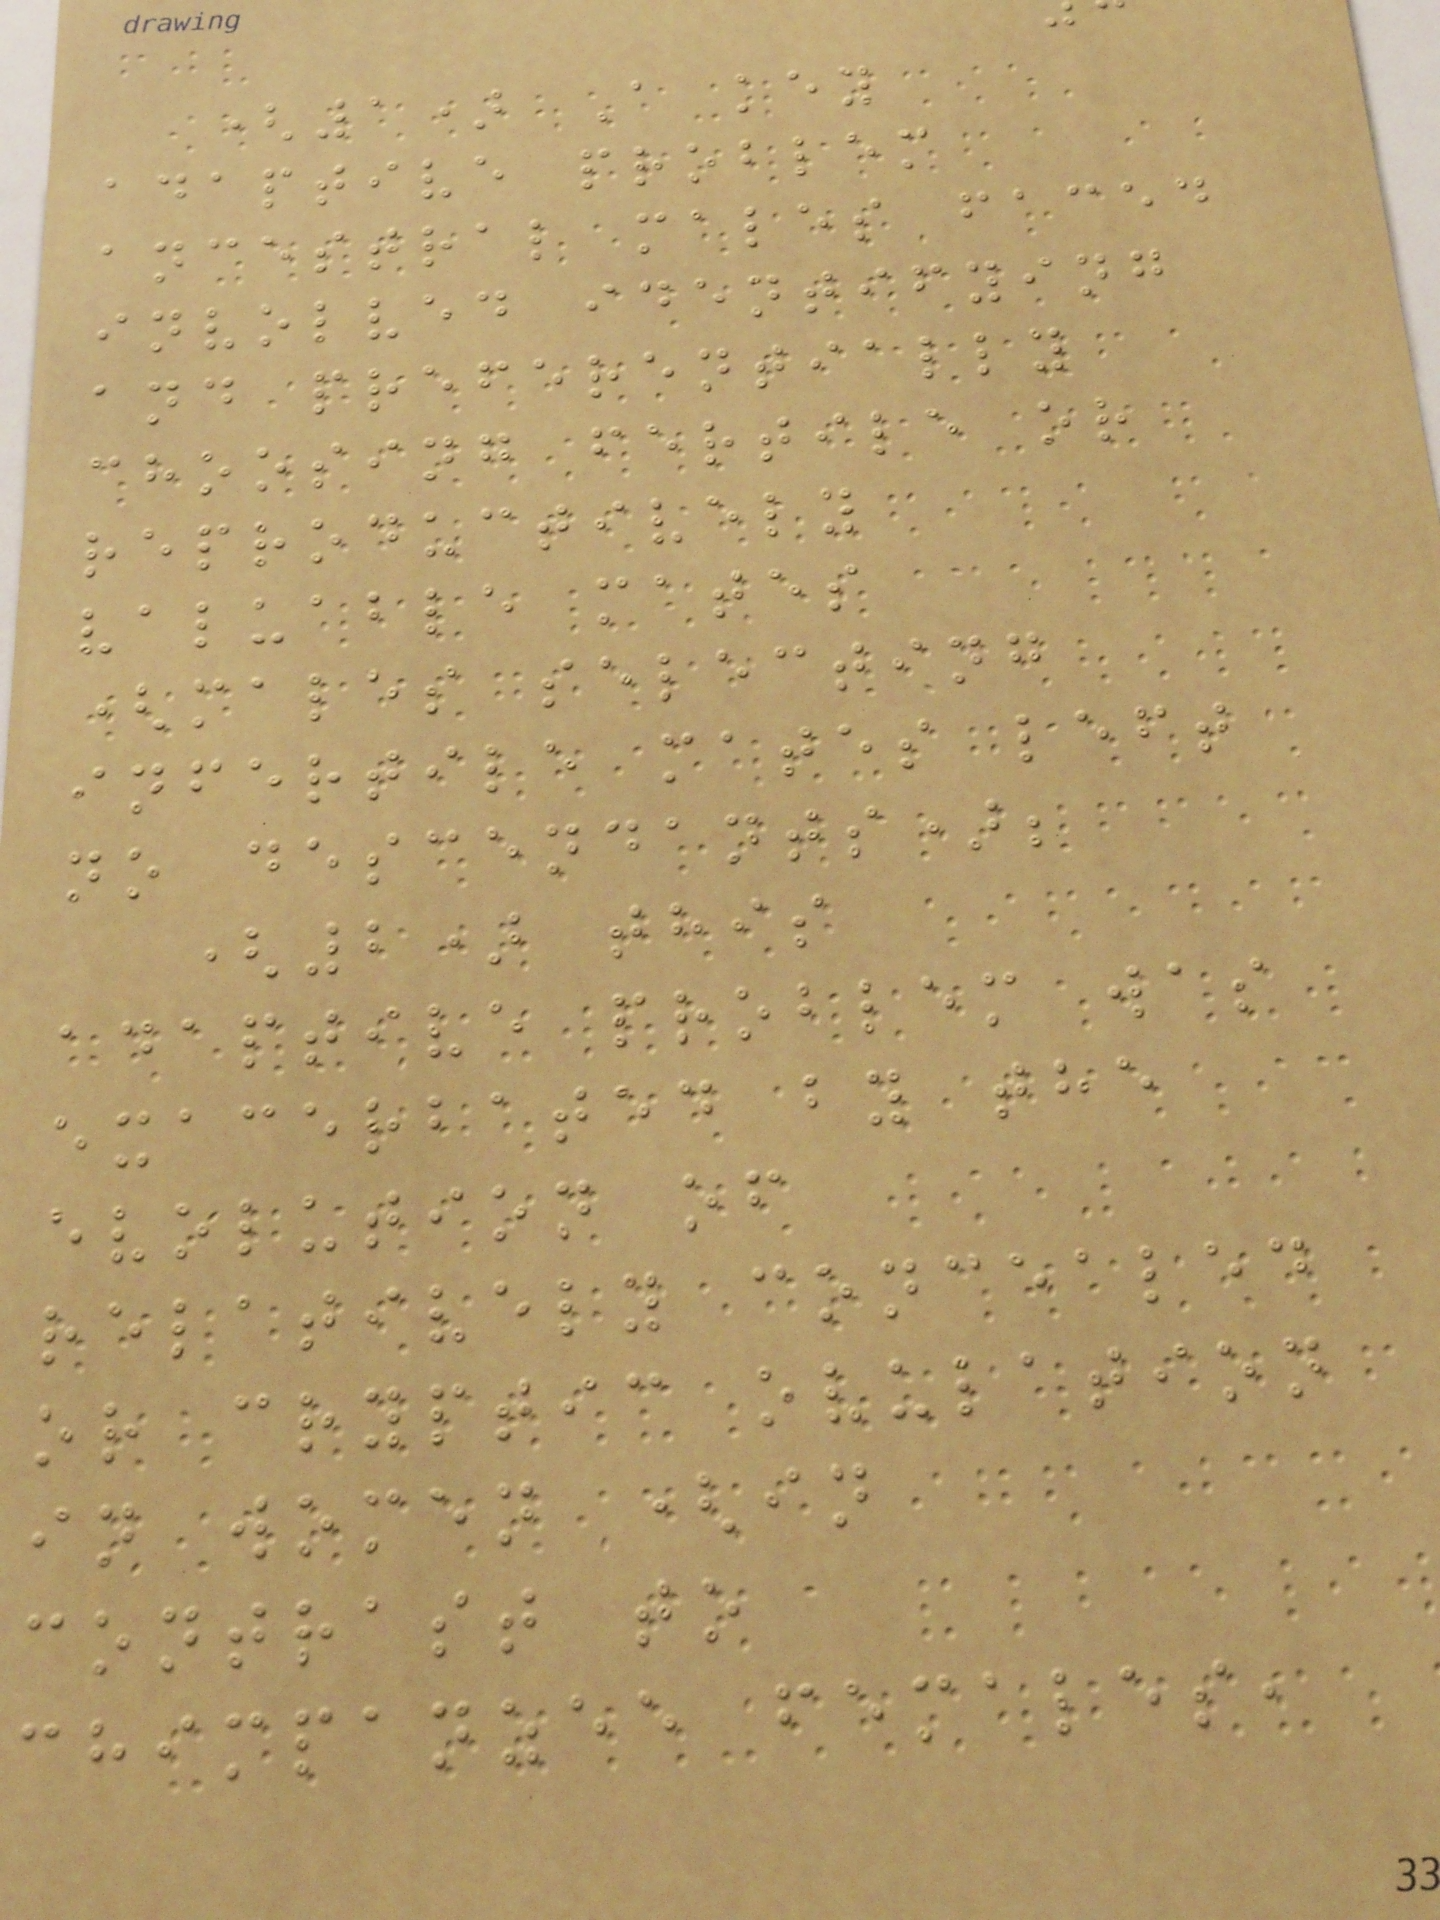(1) A key
adaptive problem
ancestral males faced
involved identifying
and preferentially
choosing fertile or
reproductively
valuable mates
(males selecting
infertile mates left
no descendants);
(2) this
adaptive problem was
exacerbated by the
evolution of
relatively concealed
or cryptic ovulation
in women (in
contrast to
chimpanzee females,
